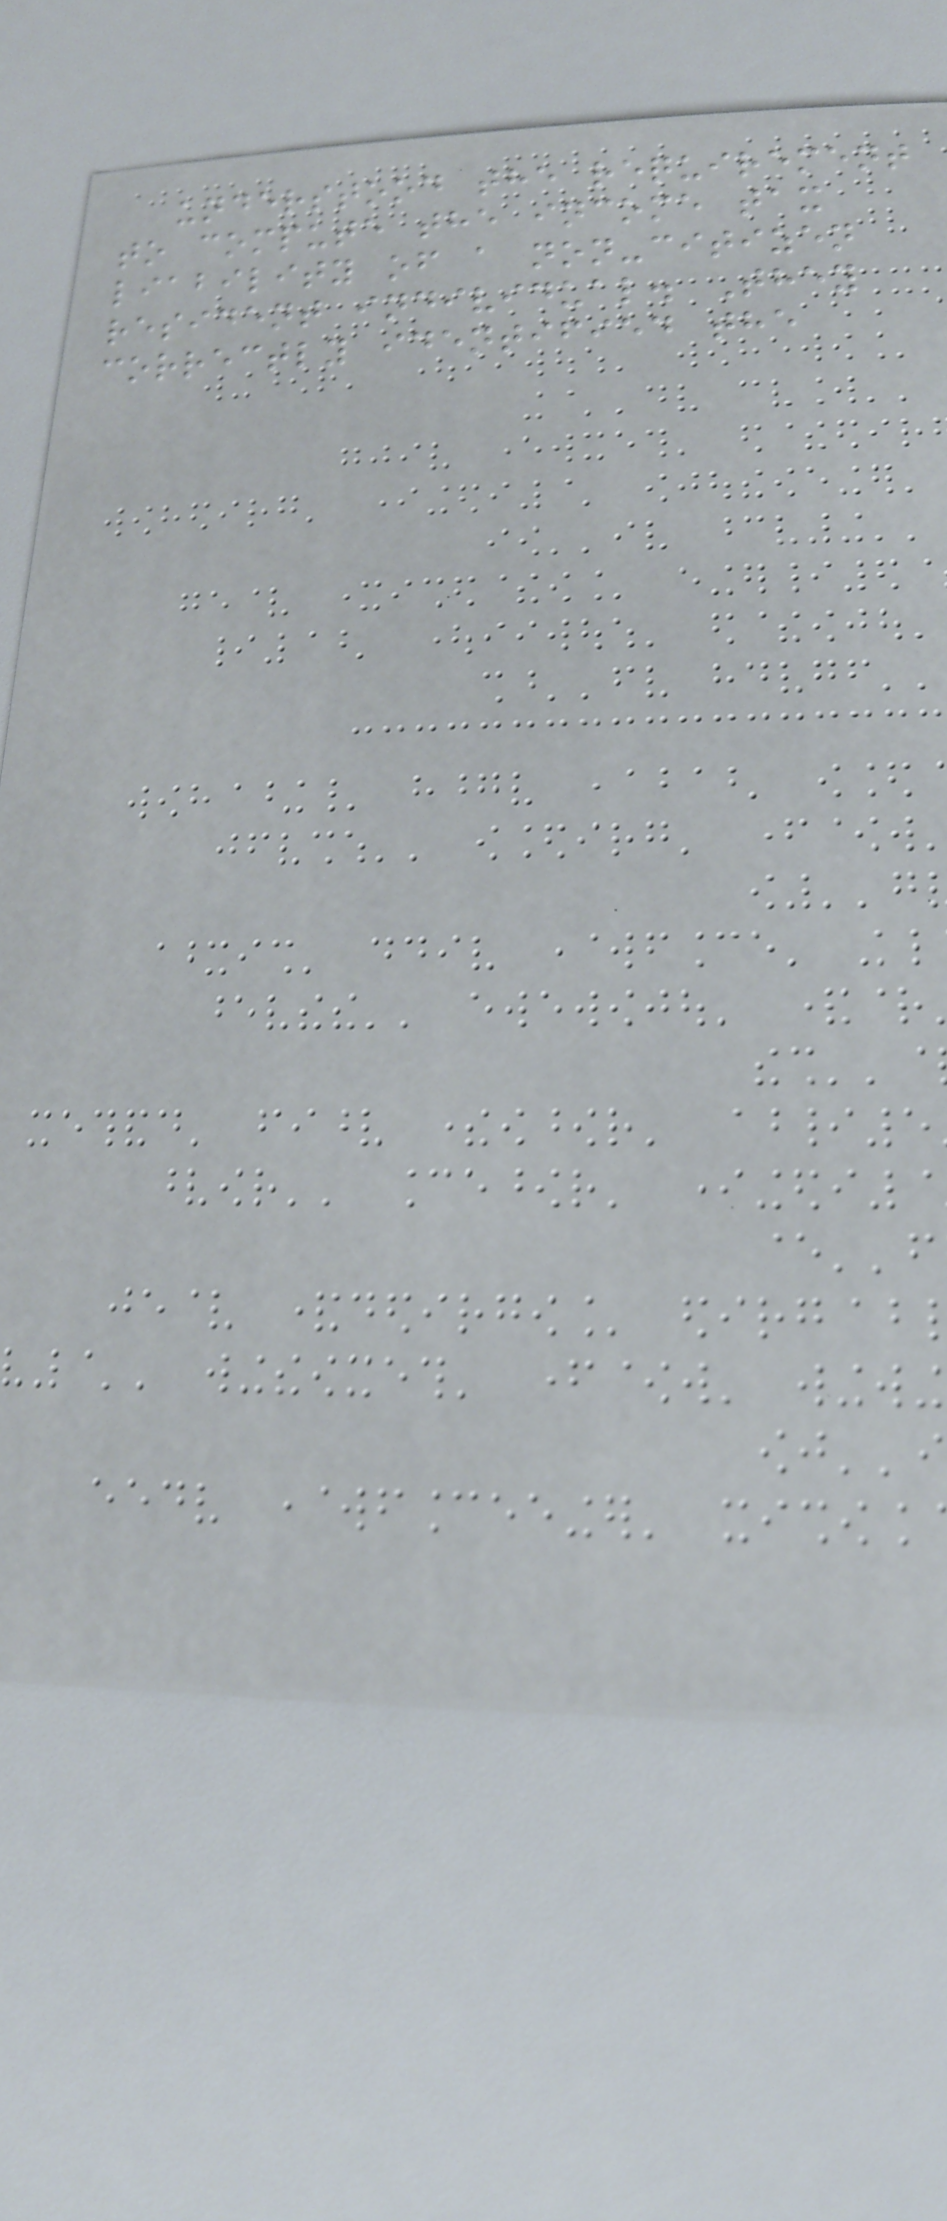understood the requirement
to compute the income tax
liability of a non-citizen
resident individual. They
correctly identified the
